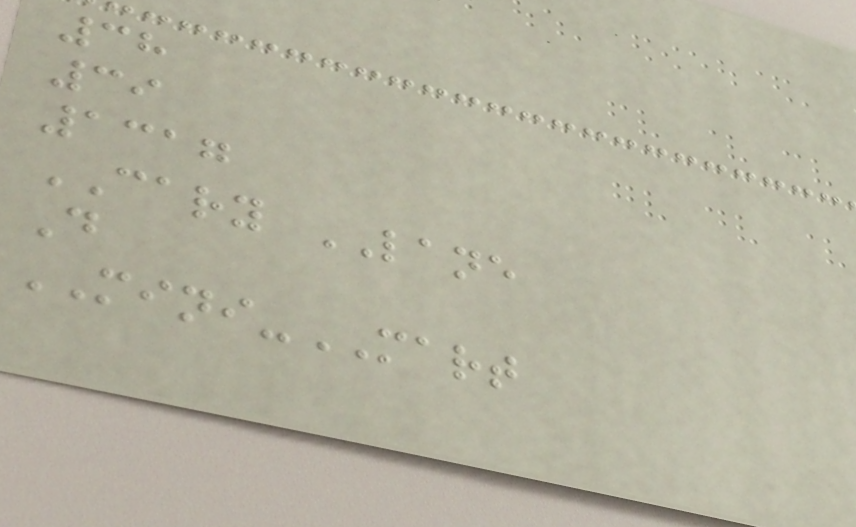38
39
1317
CARY LANE
D
MINI-MART
